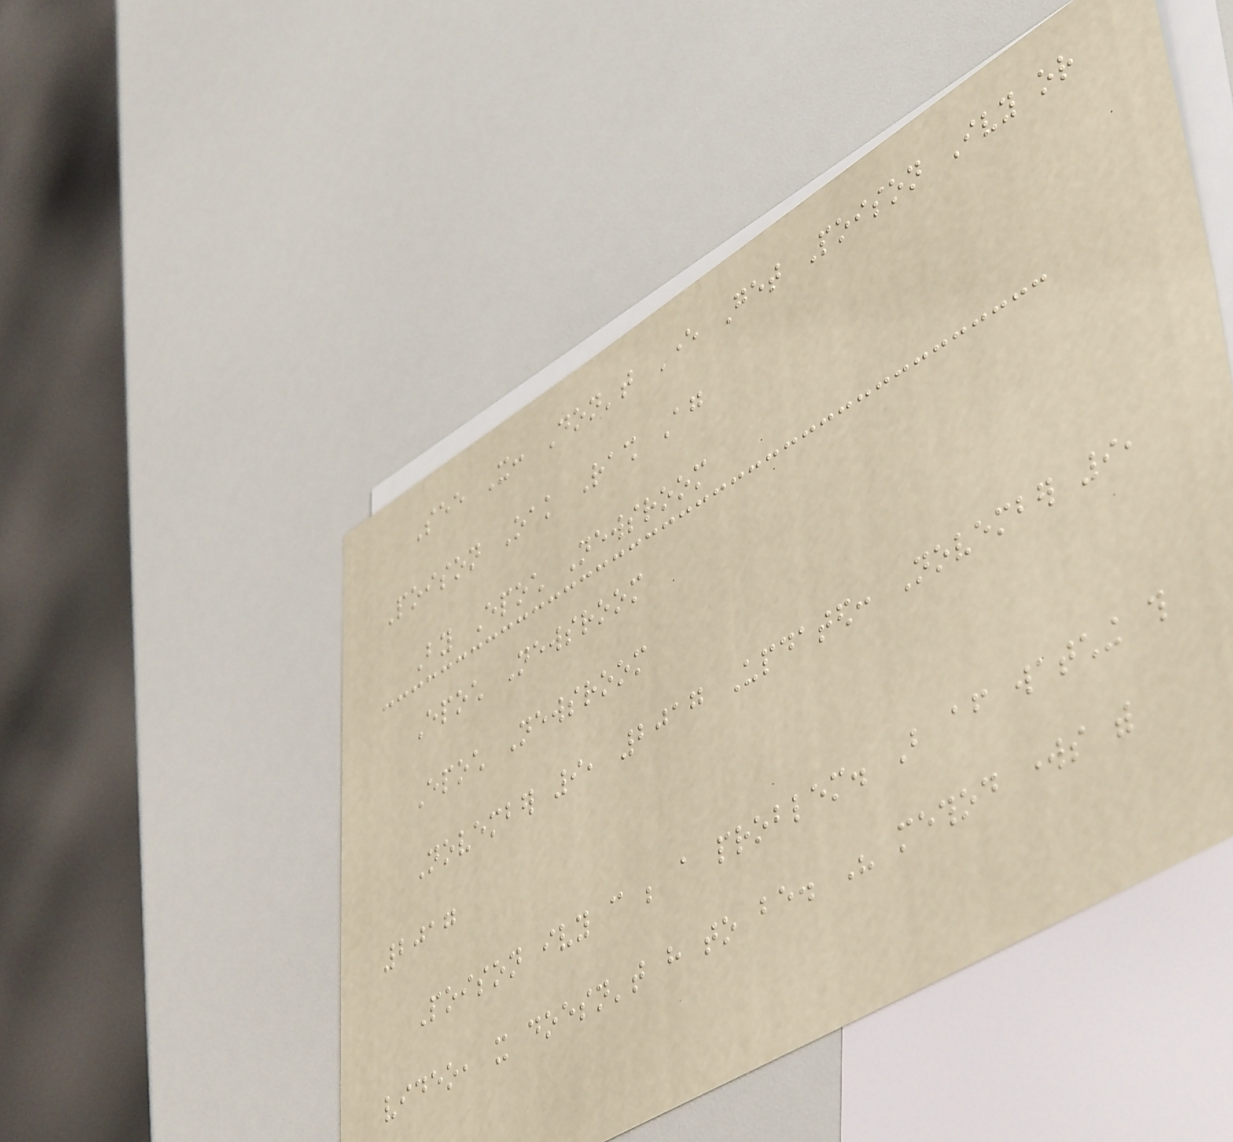See It: Don't Ever Get Poison Ivy or
Poison Oak Rash Again
By Epoch Newsroom
Epoch Newsroom
Epoch Newsroom
November 9, 2017 Updated: November 9,
2017
Poison ivy can be a problem. But after watching this
video, it doesn't have to be. His method works with
